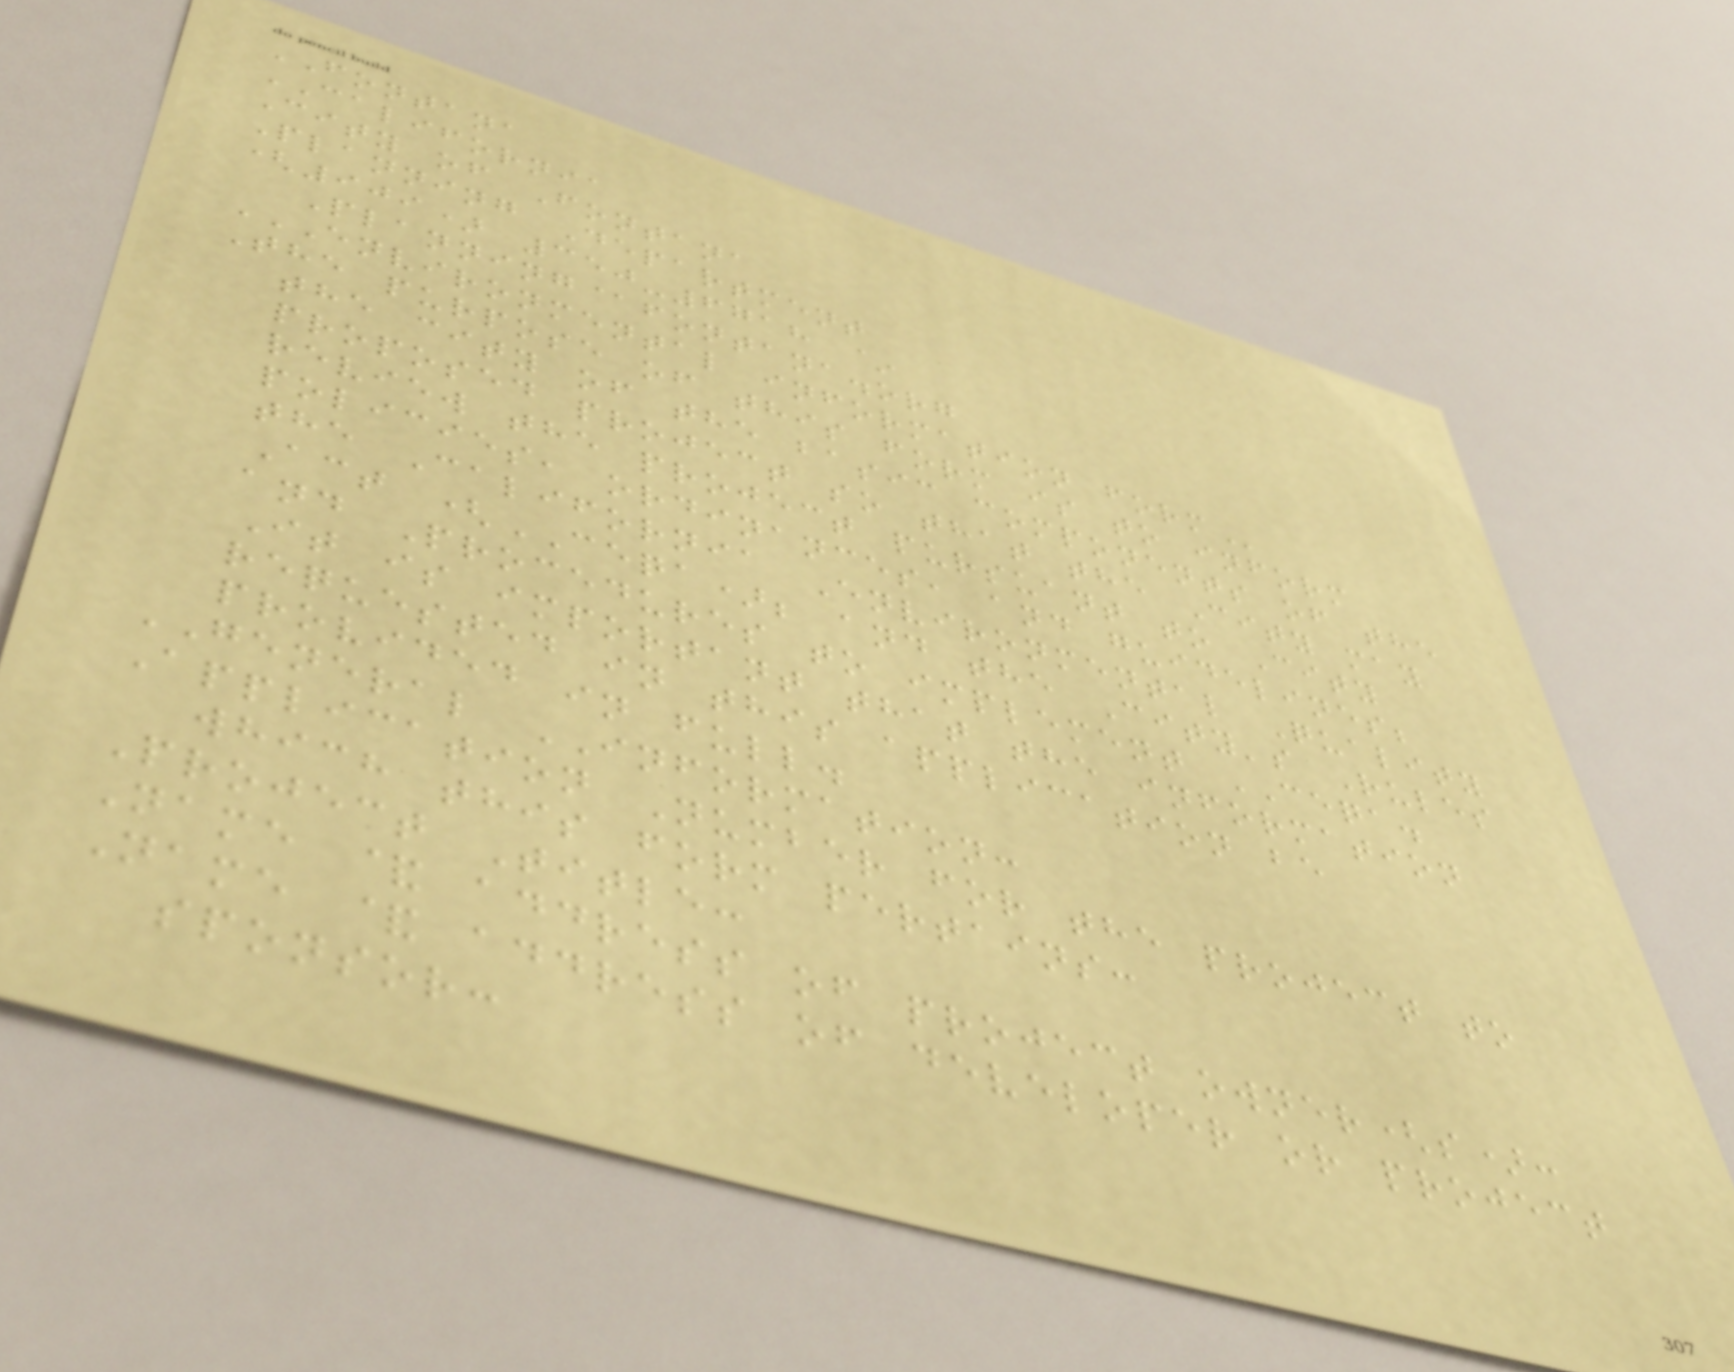FONTANA
CALIFORNIA
City of Fontana
Planning Department
(909) 350-6718 ~
Planning@fontana.org
ENVIRONMENTAL INFORMATION FORM
The purpose of this form is to inform
the city of the basic components of the
proposed project so that the City may
review the project pursuant to City
policies, ordinances, and guidelines;
the California Environmental Quality
Act (CEQA); and the City's Rules
and Procedures to implement CEQA.
It is important that the information
requested in this application be
provided in full.
GENERAL INFORMATION:
Application Number for the project to
which this form pertains:
Project Title:
Name & address of project owner(s):
Name & address of developer or project
sponsor:
